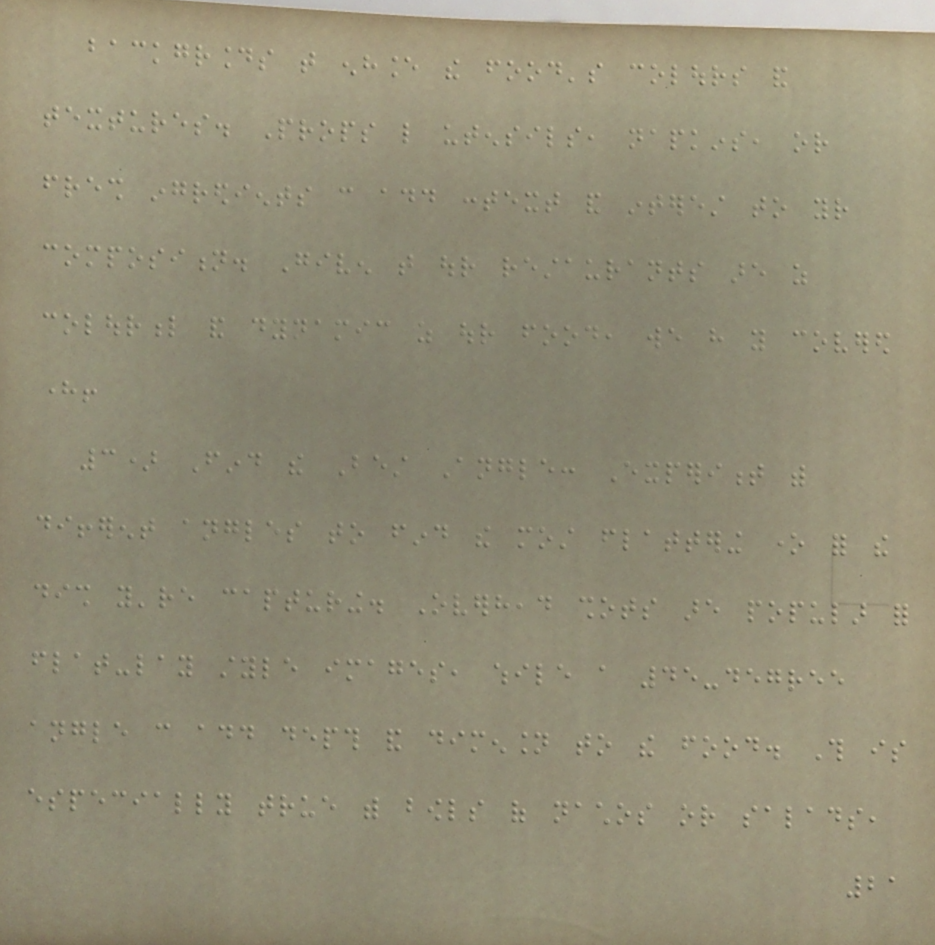backgrounds that enhance the food's colours and
textures. Props like utensils, napkins, or
fresh ingredients can add context and interest to your
composition. Given that our restaurants are as
colourful and dynamic as our food, we have you covered
here!
3) Find the Best Angle: Experiment with
different angles to find the most flattering one for the
dish you're capturing. Overhead shots are popular for
flat-lay style images, while a 45-degree
angle can add depth and dimension to the food. This is
especially true with bowls of nachos or salads,
21
